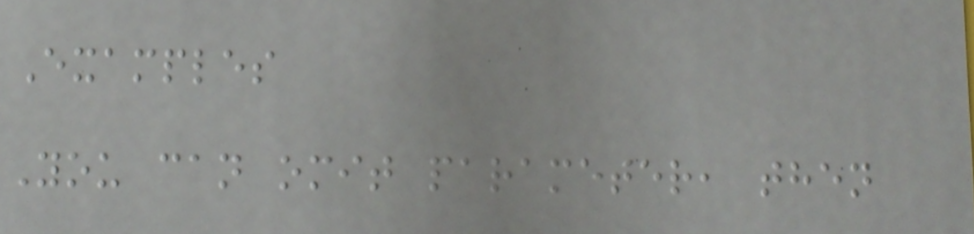Examples
You can omit parameter, then
